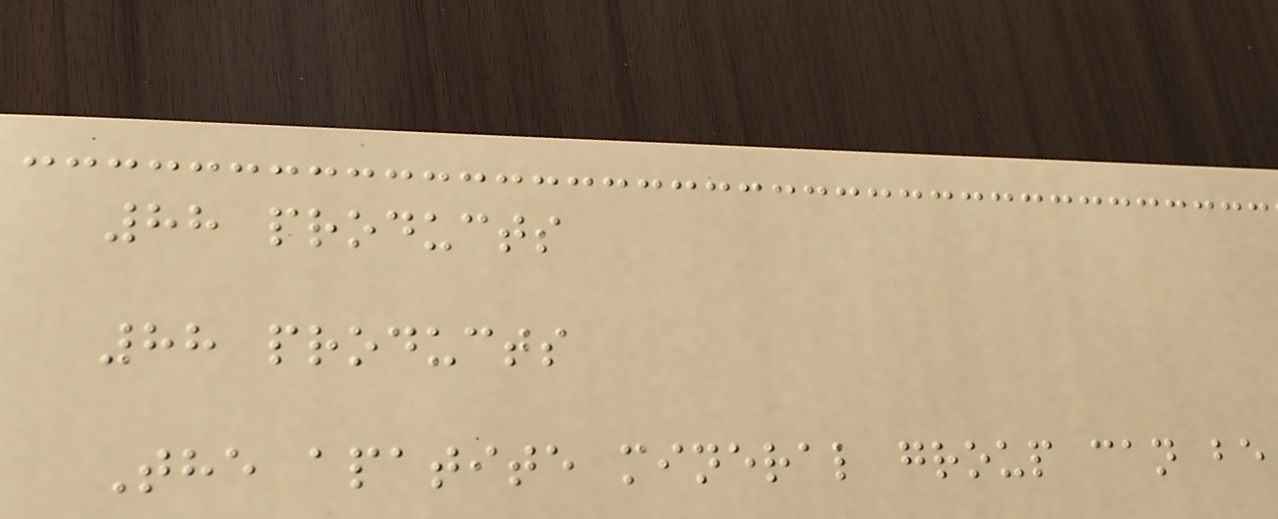88 products
88 products
The apatite mineral group can be
